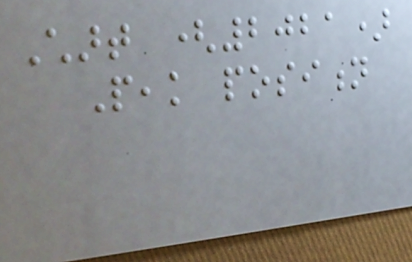Chart (2021)
Peak position
